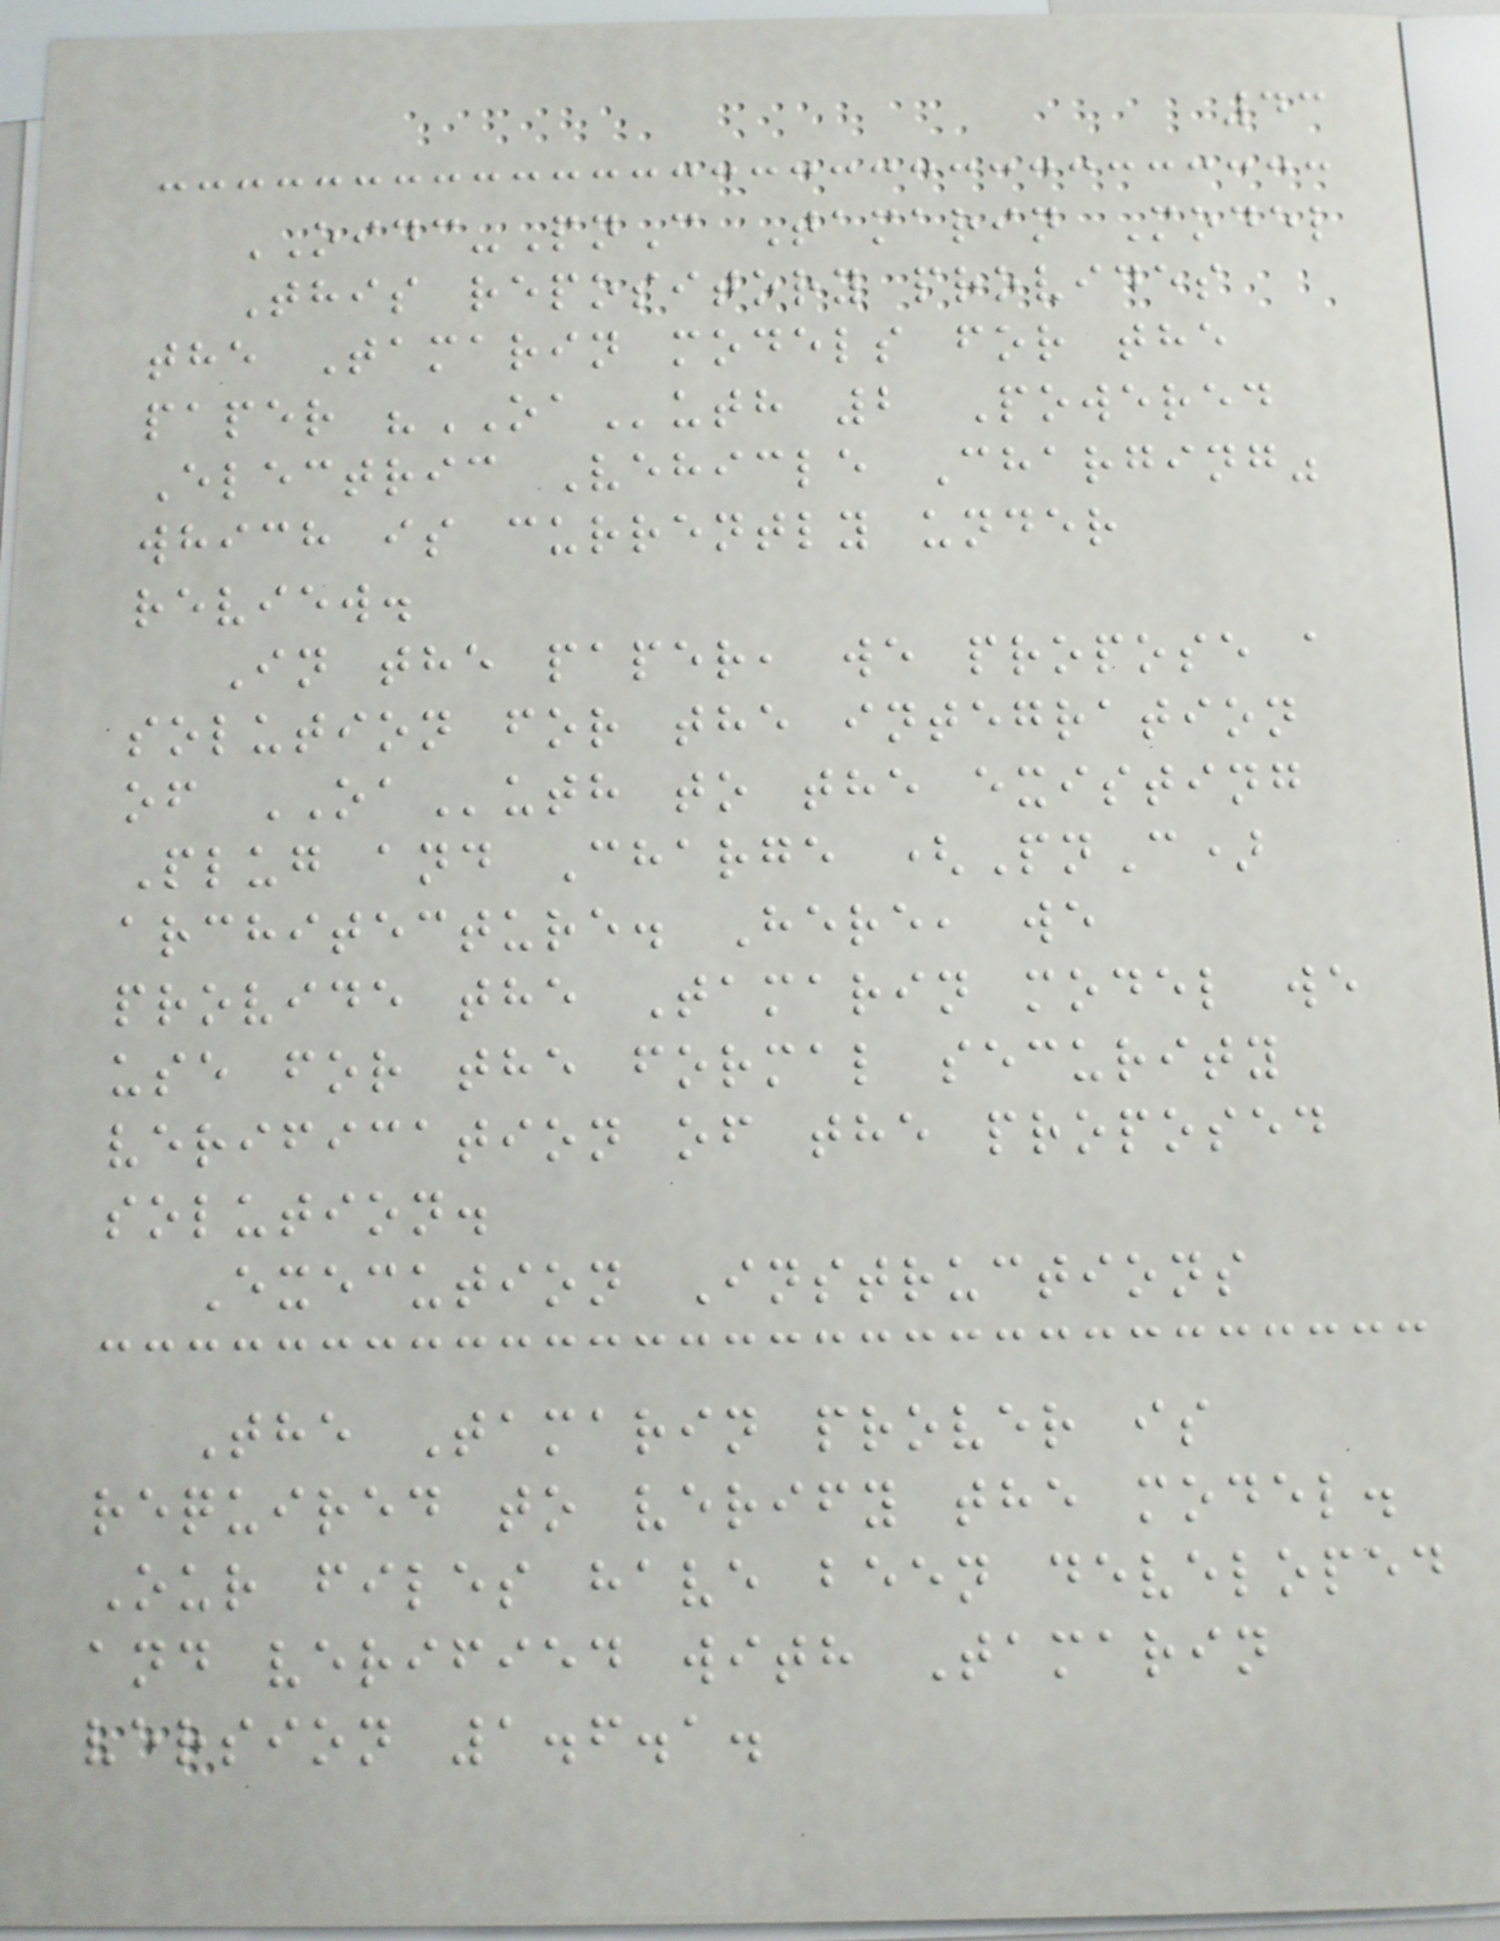43
OIDC-PnC Tamarin Model
This repository provides
the Tamarin models for the
paper "OAuth 2 Powered
Electric Vehicle Charging"
which is currently under
review.
In the paper, we propose a
solution for the integration
of OAuth to the existing
Plug and Charge (PnC)
architecture. Here, we
provide the Tamarin model we
use for the formal security
verification of the proposed
solution.
Execution Instructions
The Tamarin prover is
required to verify the model.
Our files have been developed
and verified with Tamarin
version 1.6.1.
